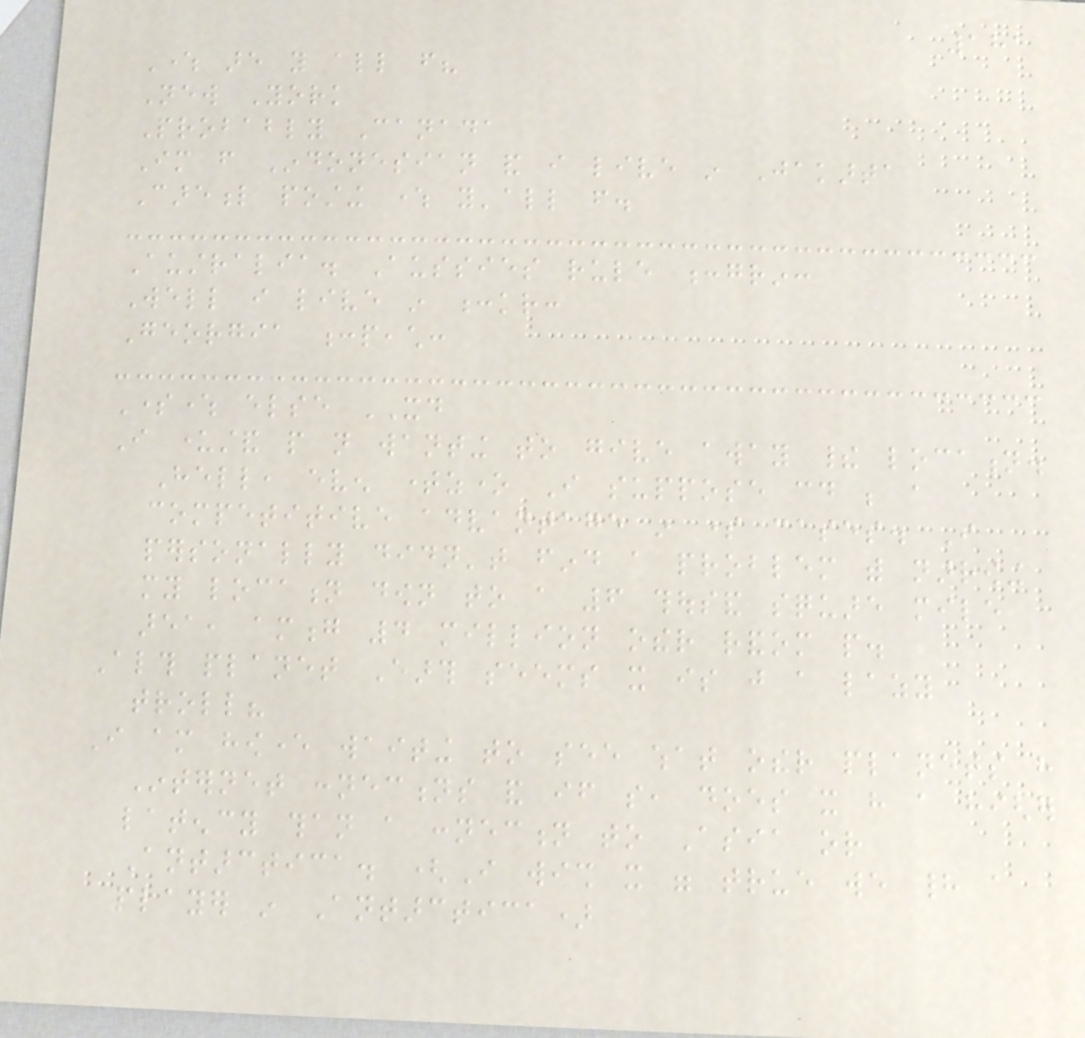181
Where are you all from?
New York
Probably Canada
Im from Indonesian and i live in Jakarta
Careful posting where y'all from.
Australia. Aussies rule :grin:
Well i live in :kr:
Georgia :peach:
Somewhere else XD
I understand people not wanting to give away their location.
Hell, even timezone I suppose could be a
competitive advantage in some cases. I
personally didn't find a problem with narrowing
my location down to a 6 thousand square mile
area, among 4 million other random people.
Although planet Earth seems it is just a lazy
troll?
I am however waiting to see what other planets have
Internet connections and if so, does it have a higher
latency than a connection to Asia or
Antarctica. (I wish it were true we had a
player in Antarctica)
